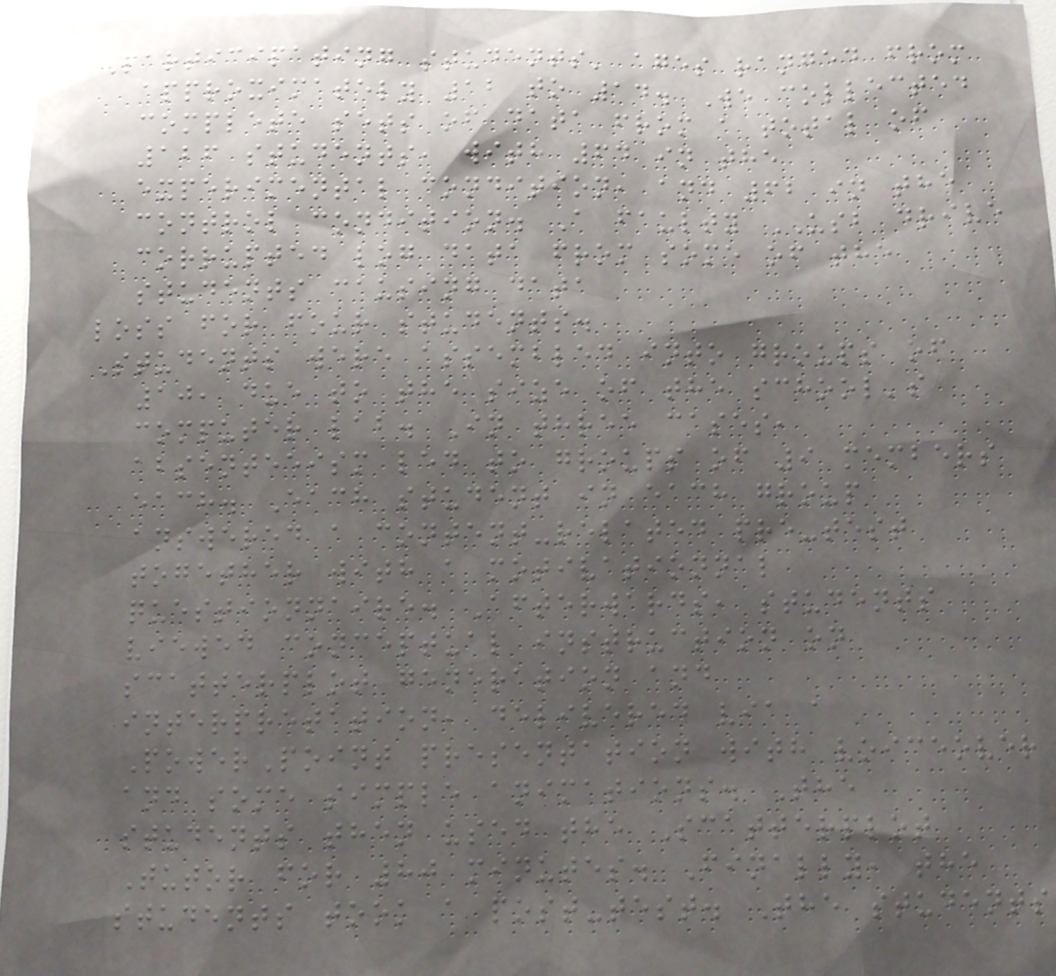Participating students' ages ranged from
approximately 12 to 14. We collected
complete sets of data from a total of
126 students, with 64 in the
experimental condition, and 62 in the
control condition. A faulty USB drive
corrupted log data from some of the
students causing data
loss for four students.
Students were assembled into groups of
10, due to the size of the school's
computer lab. In three cases,
absenteeism led to groups of 9 members
each. Each student in each group
answered a content-related pre-test
together with a motivationnal
questionnaire. Afterwards, students
viewed conceptual instruction on
scatterplot generation and
interpretation, delivered via a
PowerPoint presentation with voiceover
and some simple animations. The
students then used the Scatterplot
Tutor for 80 minutes. Finally, the
students took a post-test. The students
